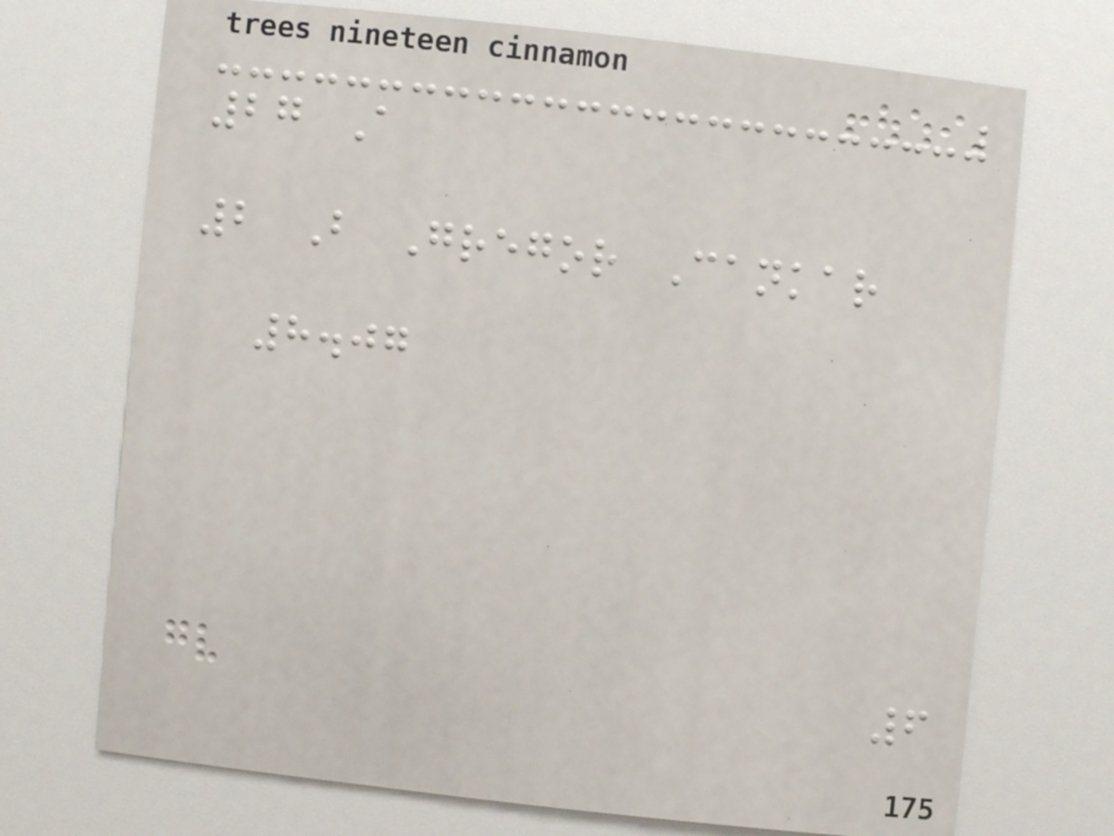27 A
2 B Gregor Cankar
8.07
6
